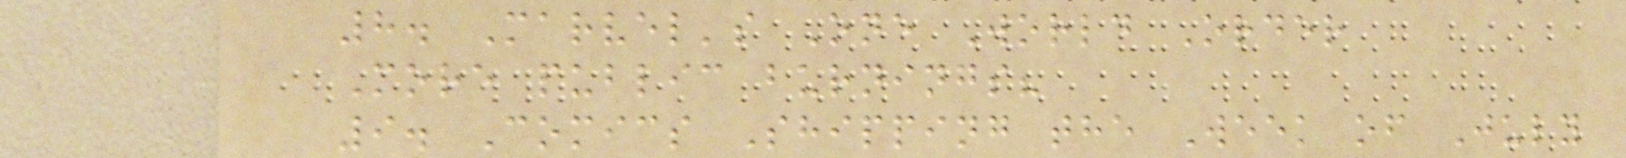8. Marvel's One World Order
More public burnings?
9. Comics Shipping the Week of July
